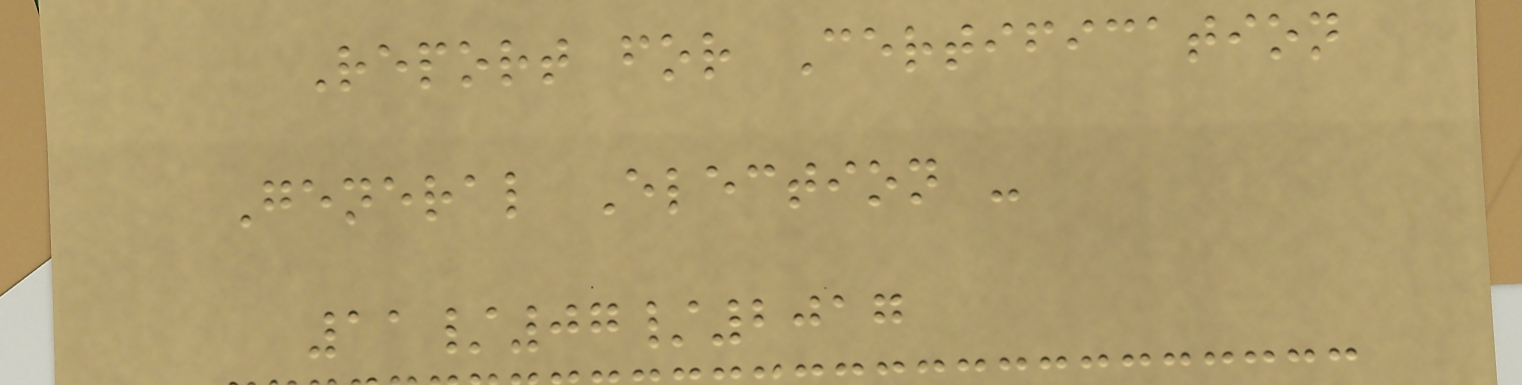Report for Certification
General Election -
11/07/2017
